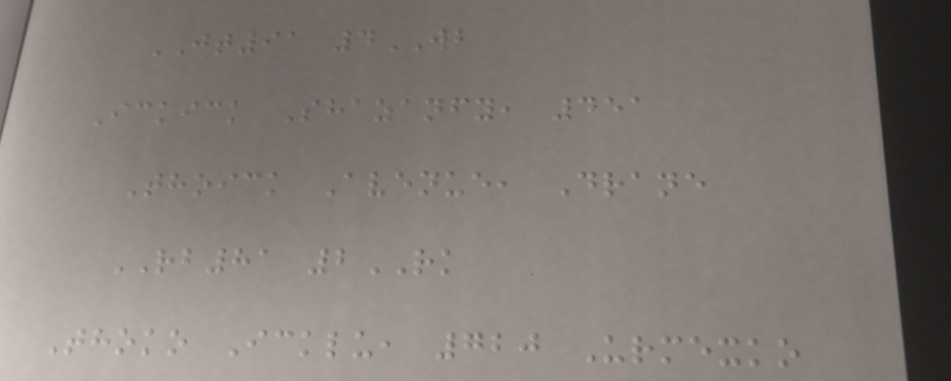JT91 4WB
Ickick Shazanfy, 451
Thoick Avenue, Drane
RB81 2RK
Thoko Icklu, 720 Urmexko
